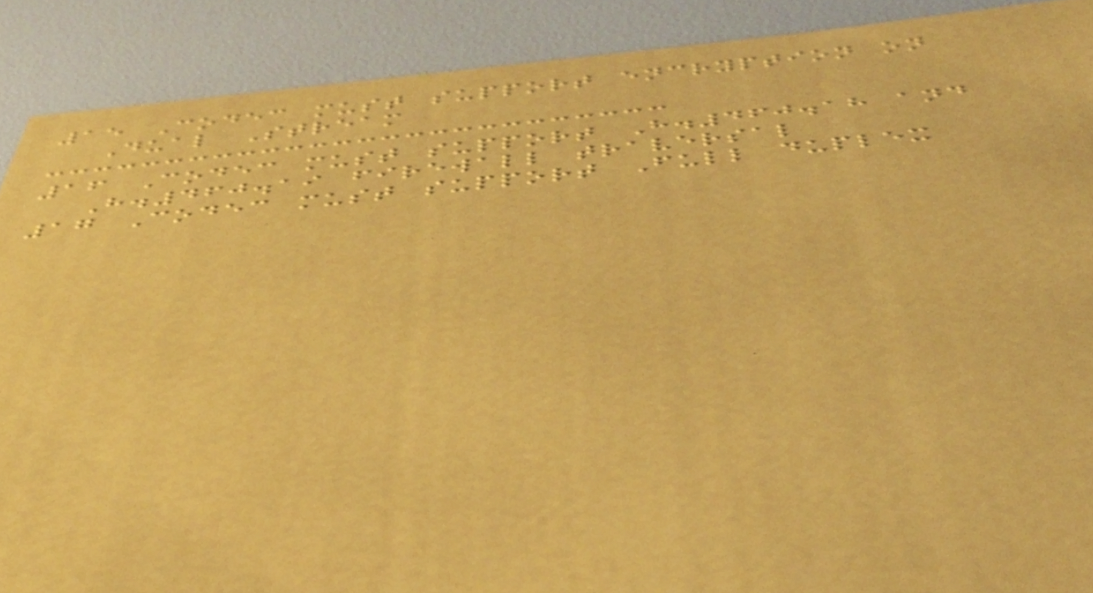15 Codec must support encryption on
Dual Stream
16 Codec must support H.460.18 and
H.460.19 firewall traversal
17 Codec must support Full duplex
